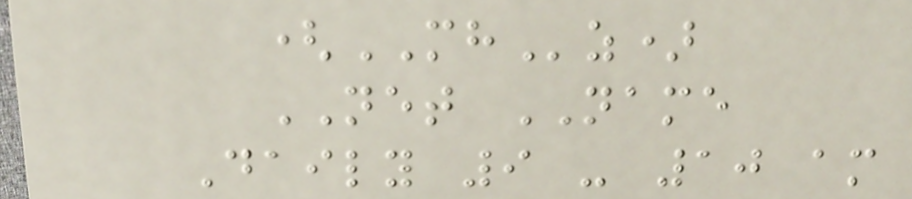(MHz)
NET NAME
Daily 9 - 10 am
